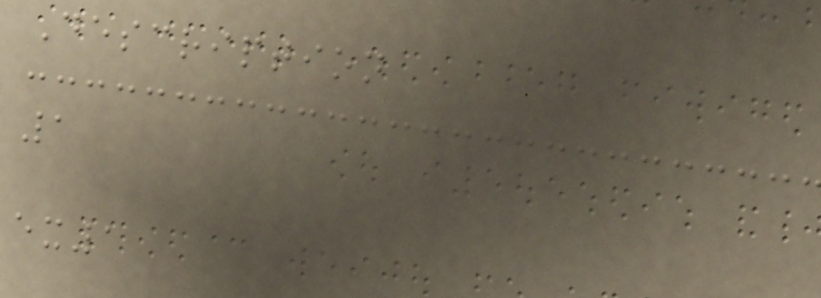Description
1
ex1
